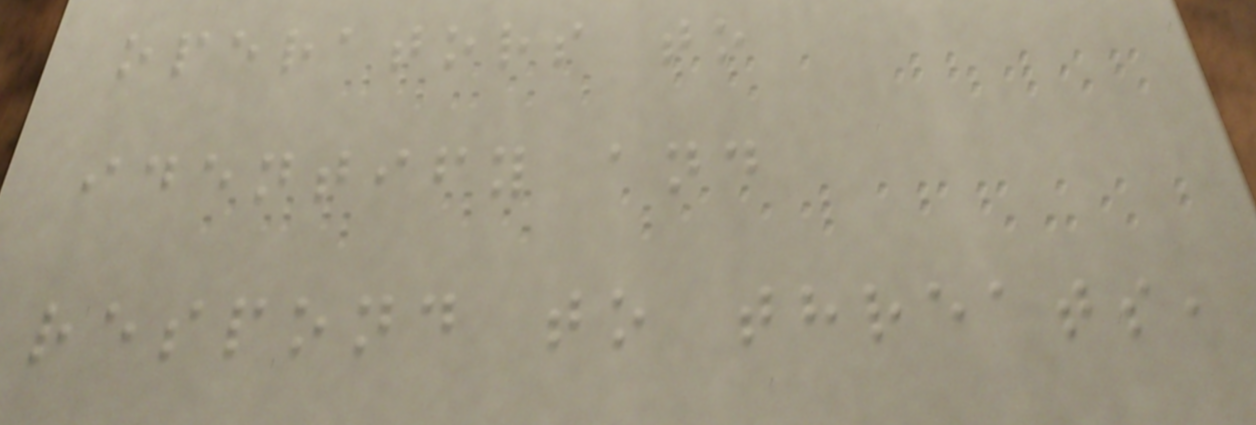operators to
identify and
respond to threats,
